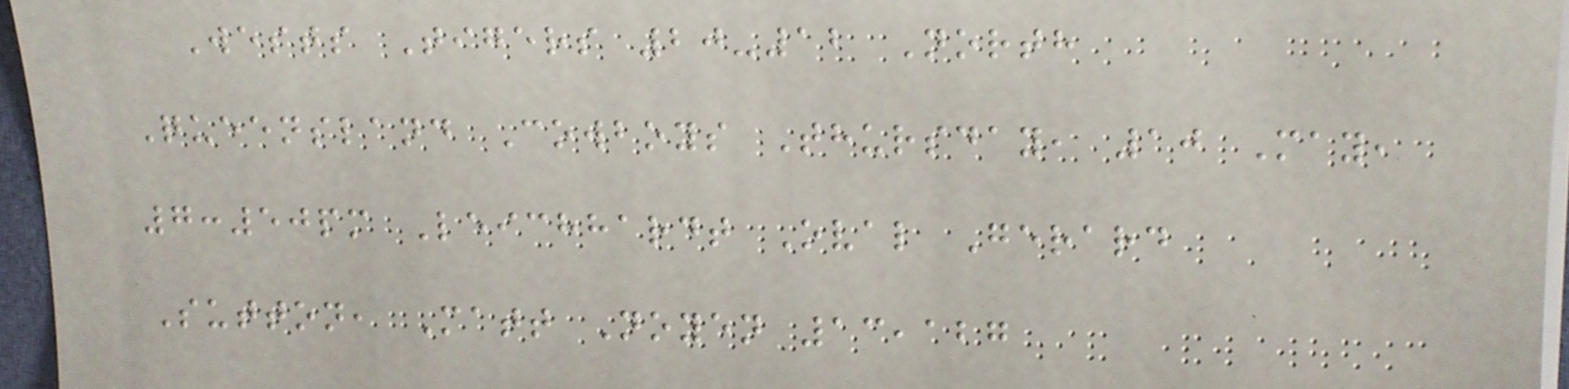Wests Tigers 20-12 North
Queensland Cowboys Thursday, 10 May,
7:50pm Leichhardt Oval Gerard
Sutton, Matt Noyen 13,127
